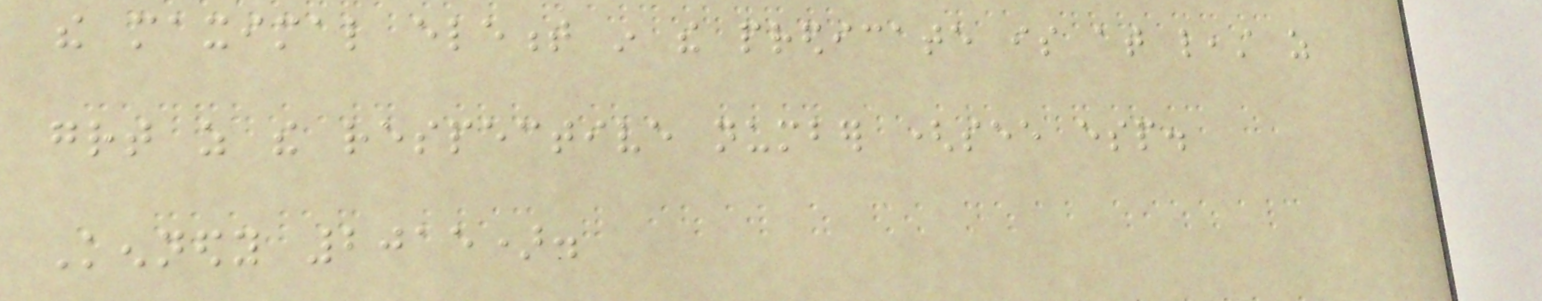the maximal element in the predicate is at least as
great as the respective number (see esp.
Kennedy 2015).
